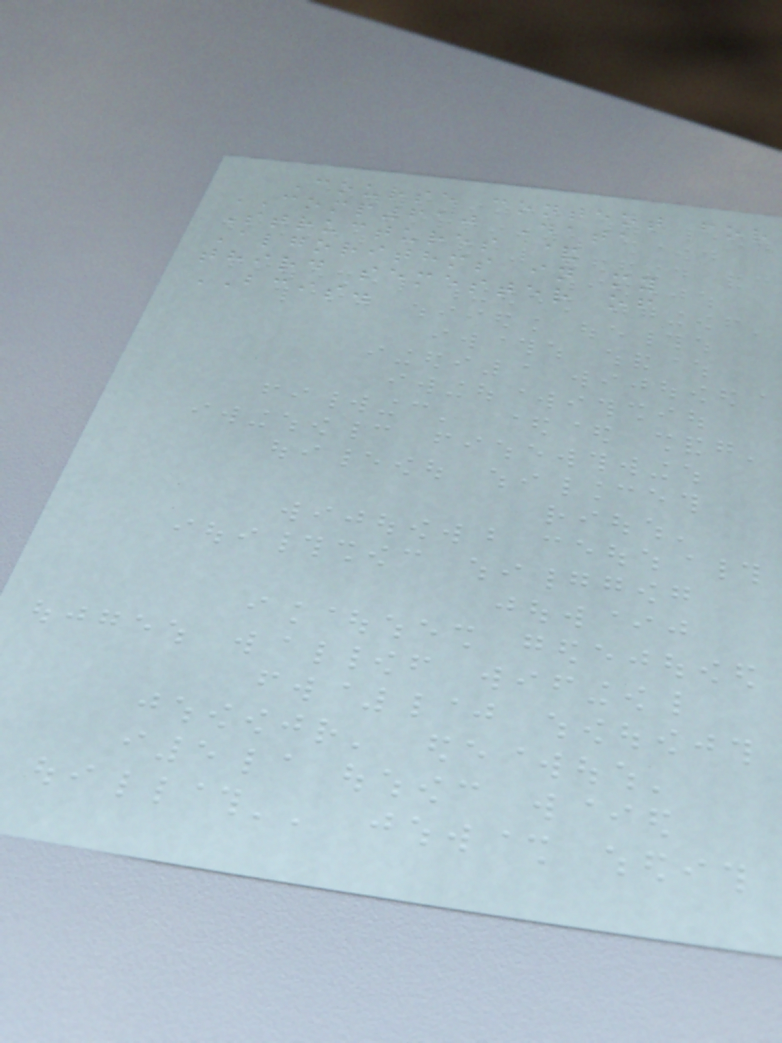Course content for
COMP610 Data
Structures &
Algorithms in my
third semester of
BCIS.
